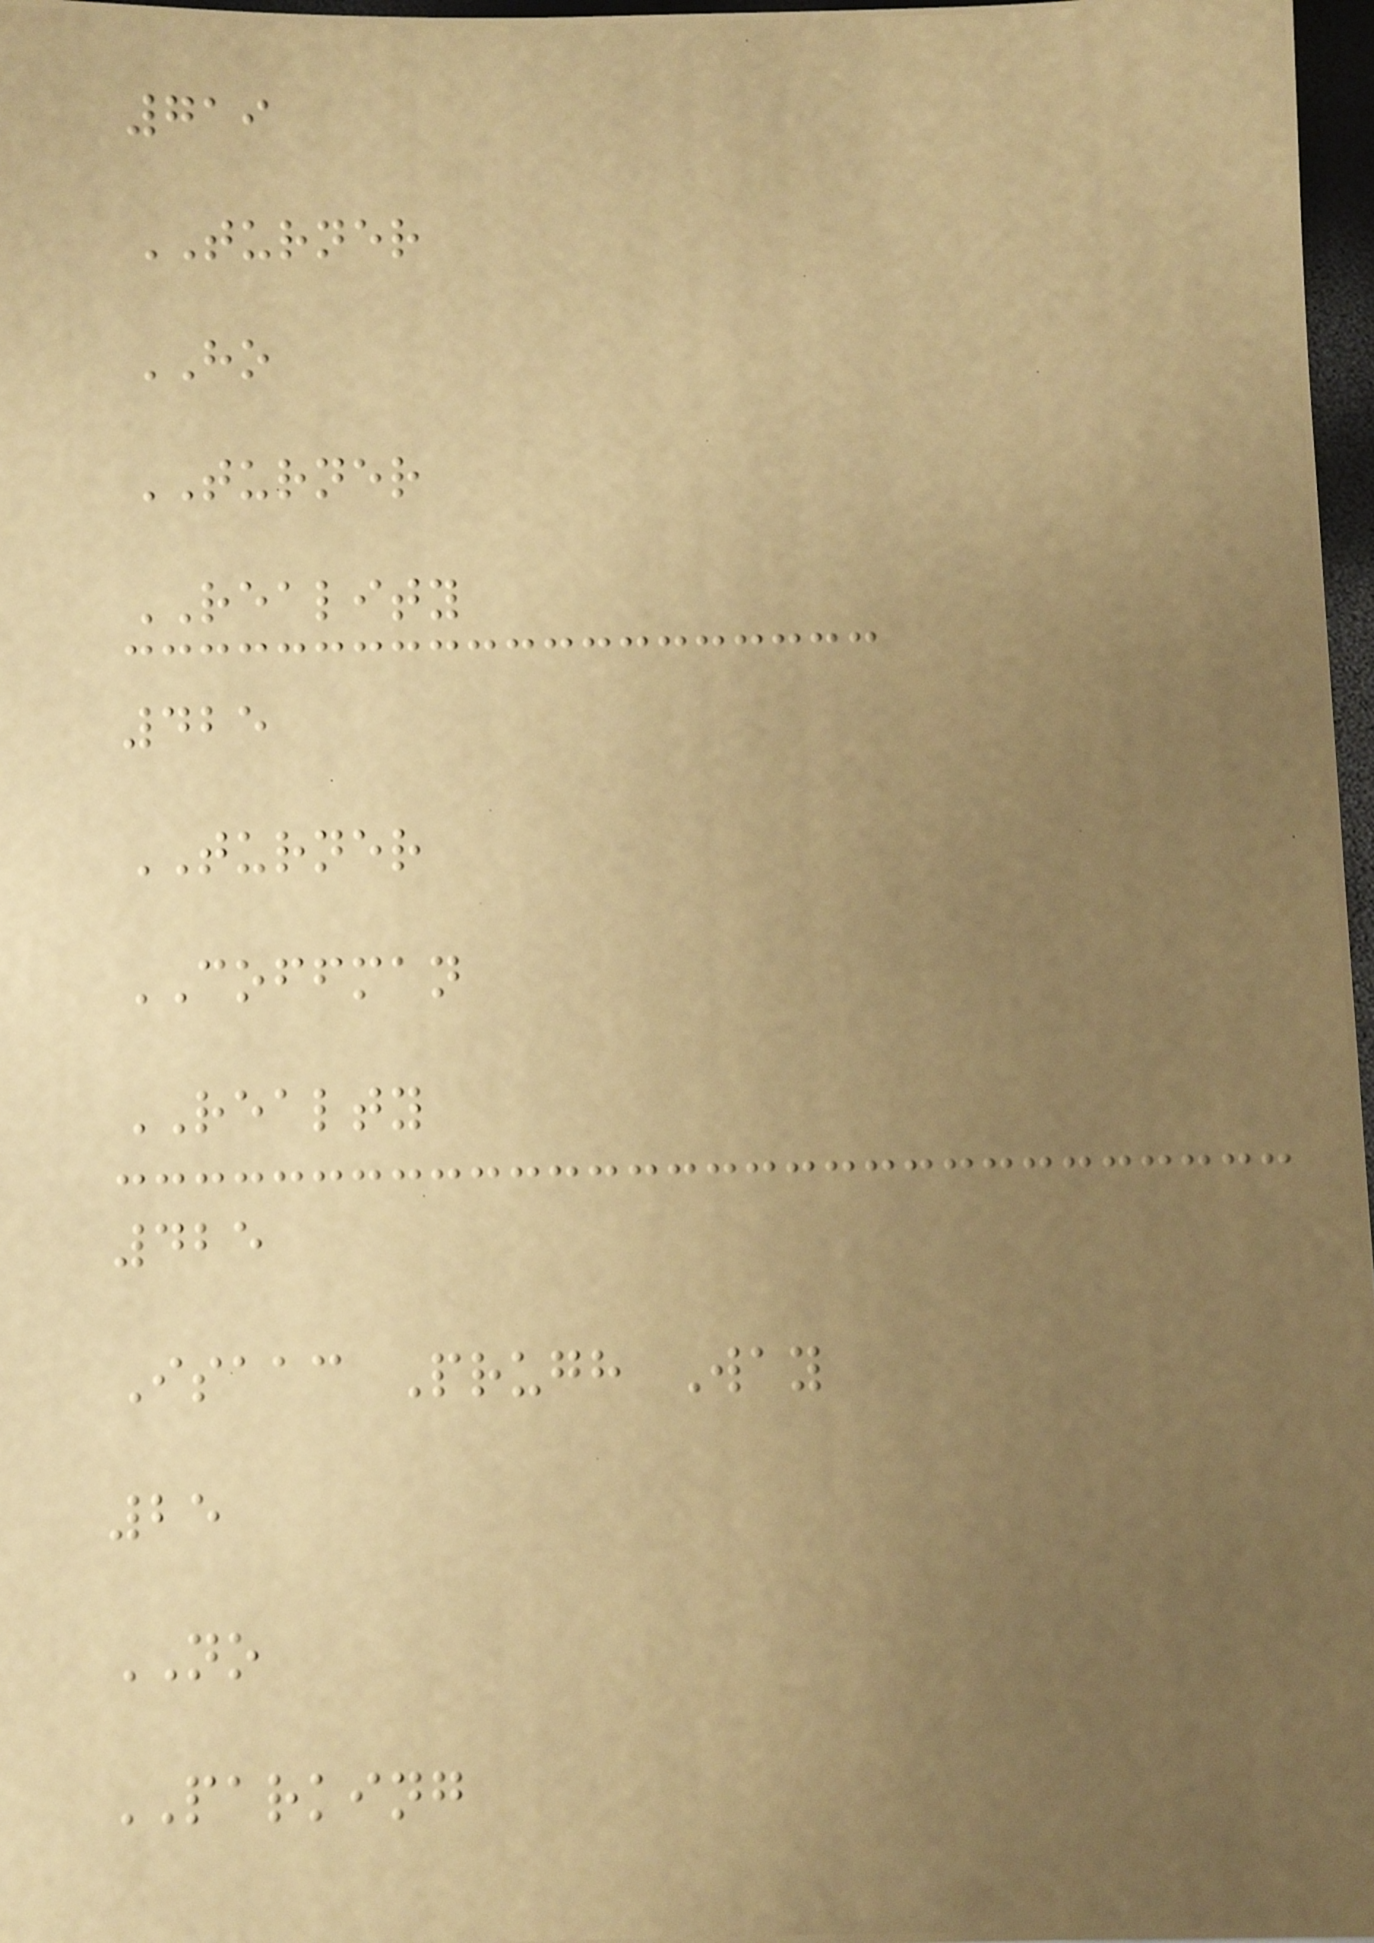719
TURNER
HO
TURNER
REALITY
425
TURNER
COFFMAN
REALTY
425
Isaac Prugh Way
25
NO
PARKING
